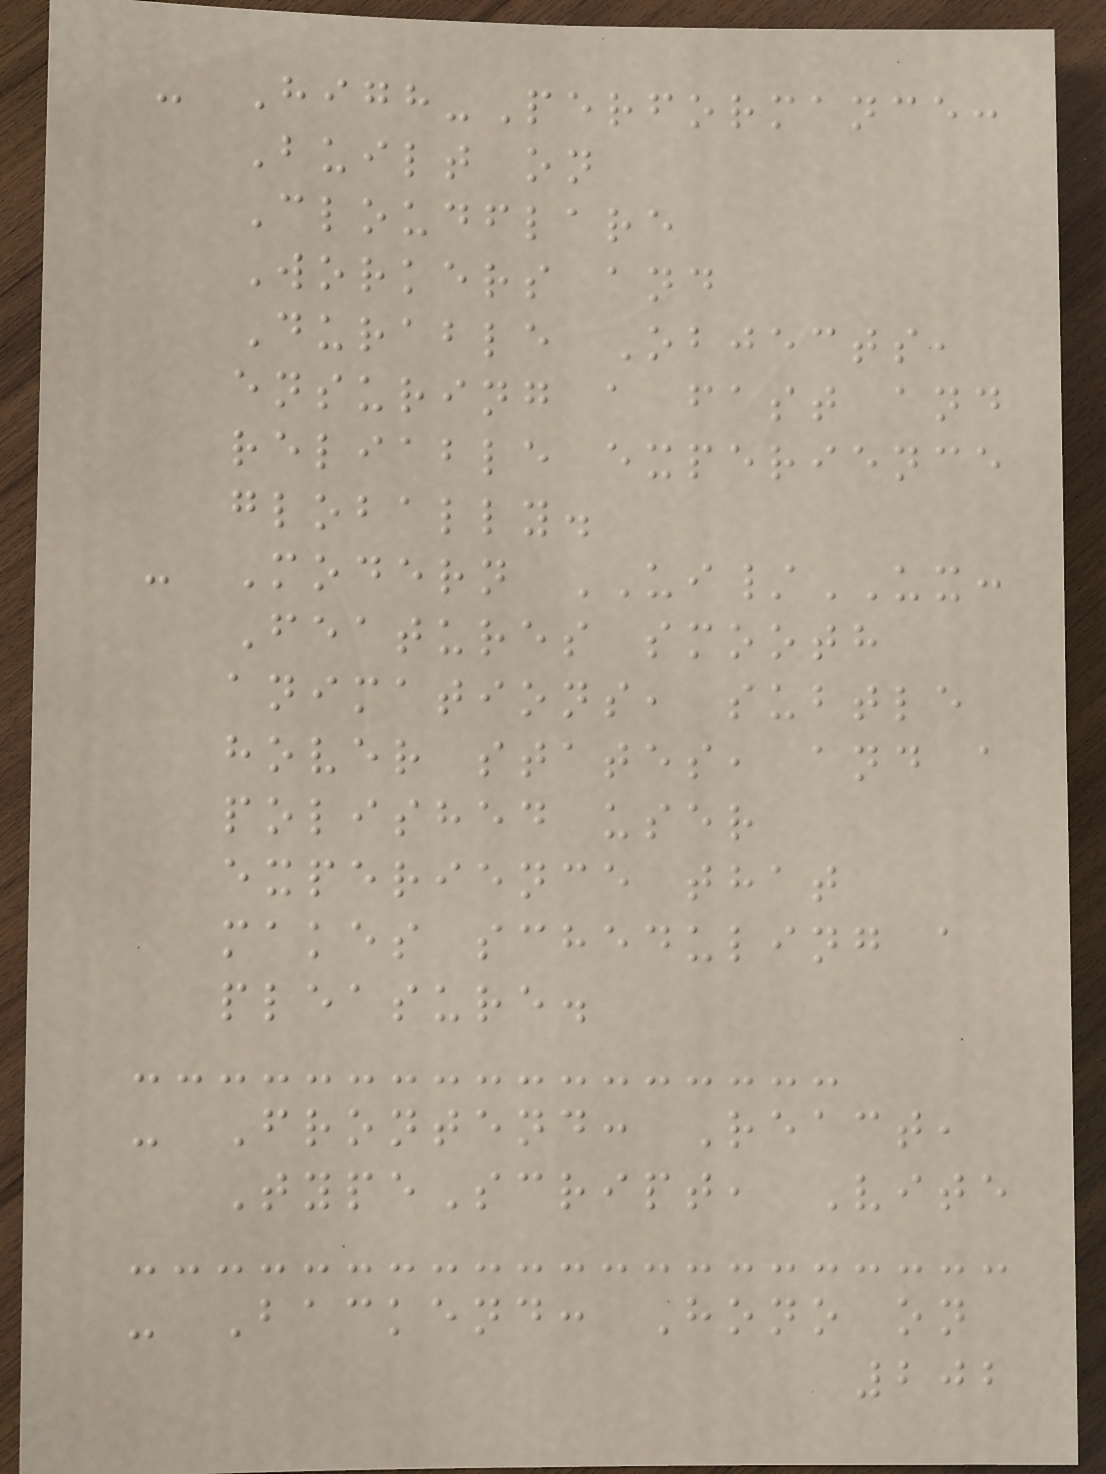- High-Performance:
Built on
Cloudflare
Workers and
Durable Objects,
ensuring a fast and
reliable experience
globally.
- Modern UI/UX:
Features smooth
animations, subtle
hover states, and a
polished user
experience that
makes scheduling a
pleasure.
- Frontend: React,
TypeScript, Vite
- Backend: Hono on
202
